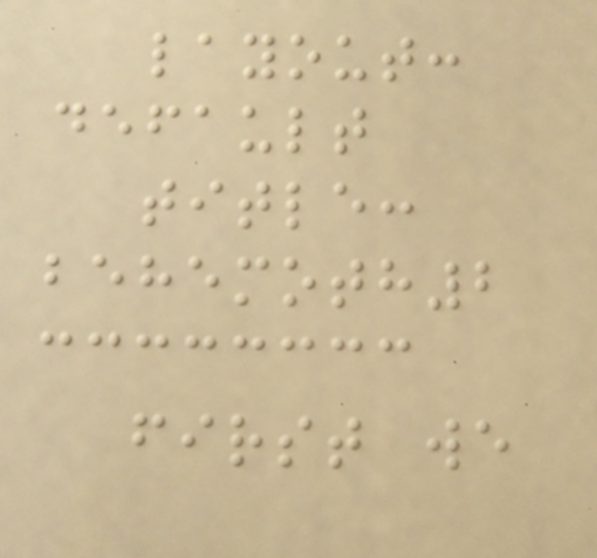layout:
default
title:
behemoth2
first we
